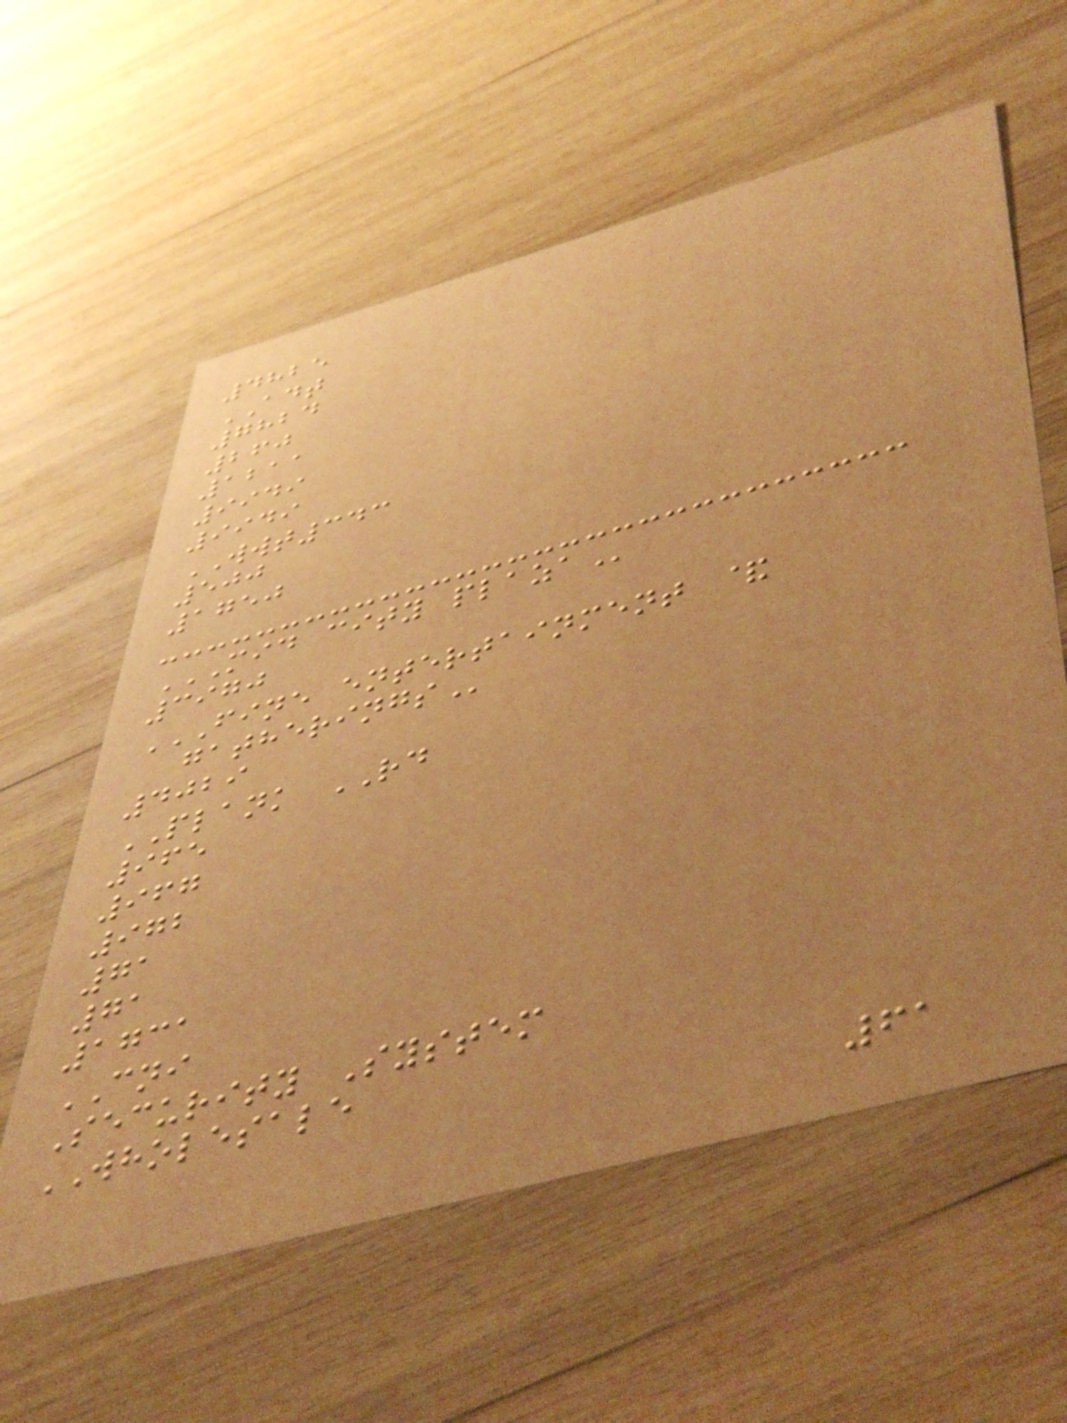4825
ADT
7824
260
1211
9949
9949
WWT343
500
1750
MID CITY PLAZA
3970
FINE ENTERTAINMENT &
GATHERINGS
4029
PLANK RD
965
967
972
71
71
1731
CNI
Security System
WHOLESALE
61
